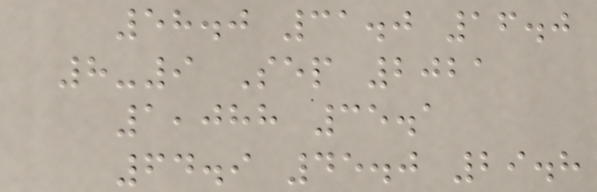58.0 31.0 16.0
8-9 Sep 2021
1,088 35.1
64.9 45.0 29.8
